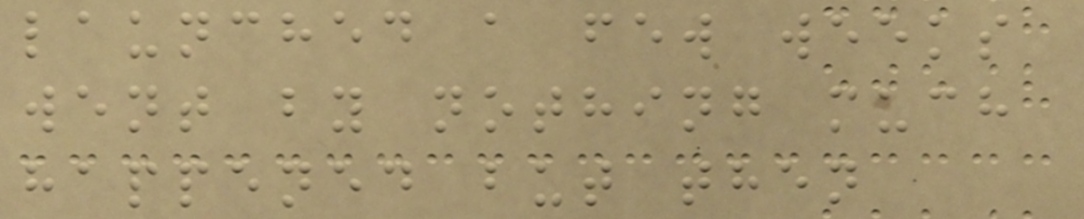launched a few weeks
went by nothing much
happened but then
